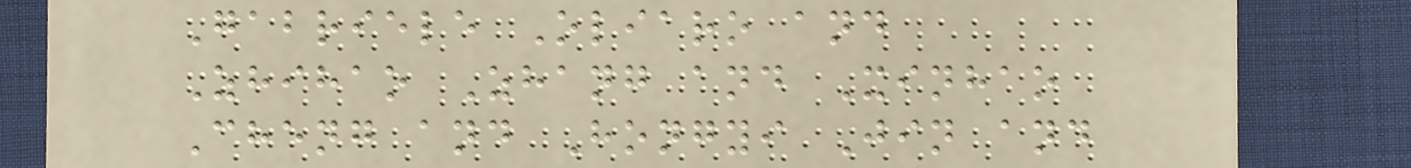Gabriele Oliaro and
Zhihao Zhang and Xinhao
Cheng and Hongyi Jin and
